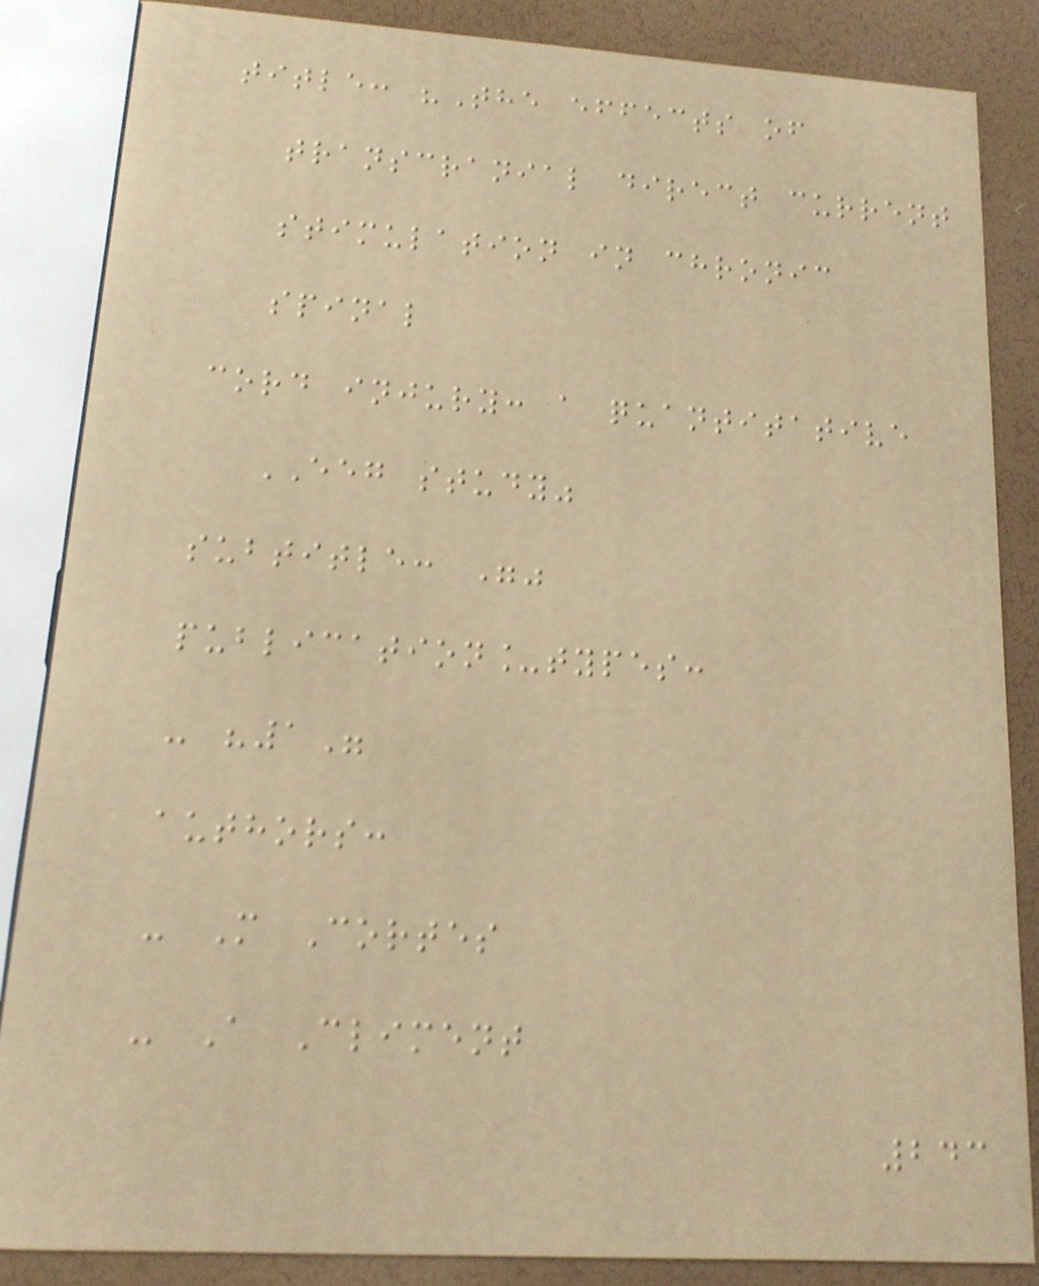title: "The effects of
transcranial direct current
stimulation in chronic
spinal
cord injury: a quantitative
EEG study"
subtitle: ""
publication_types:
- "1"
authors:
- M Cortes
- A Climent
243
